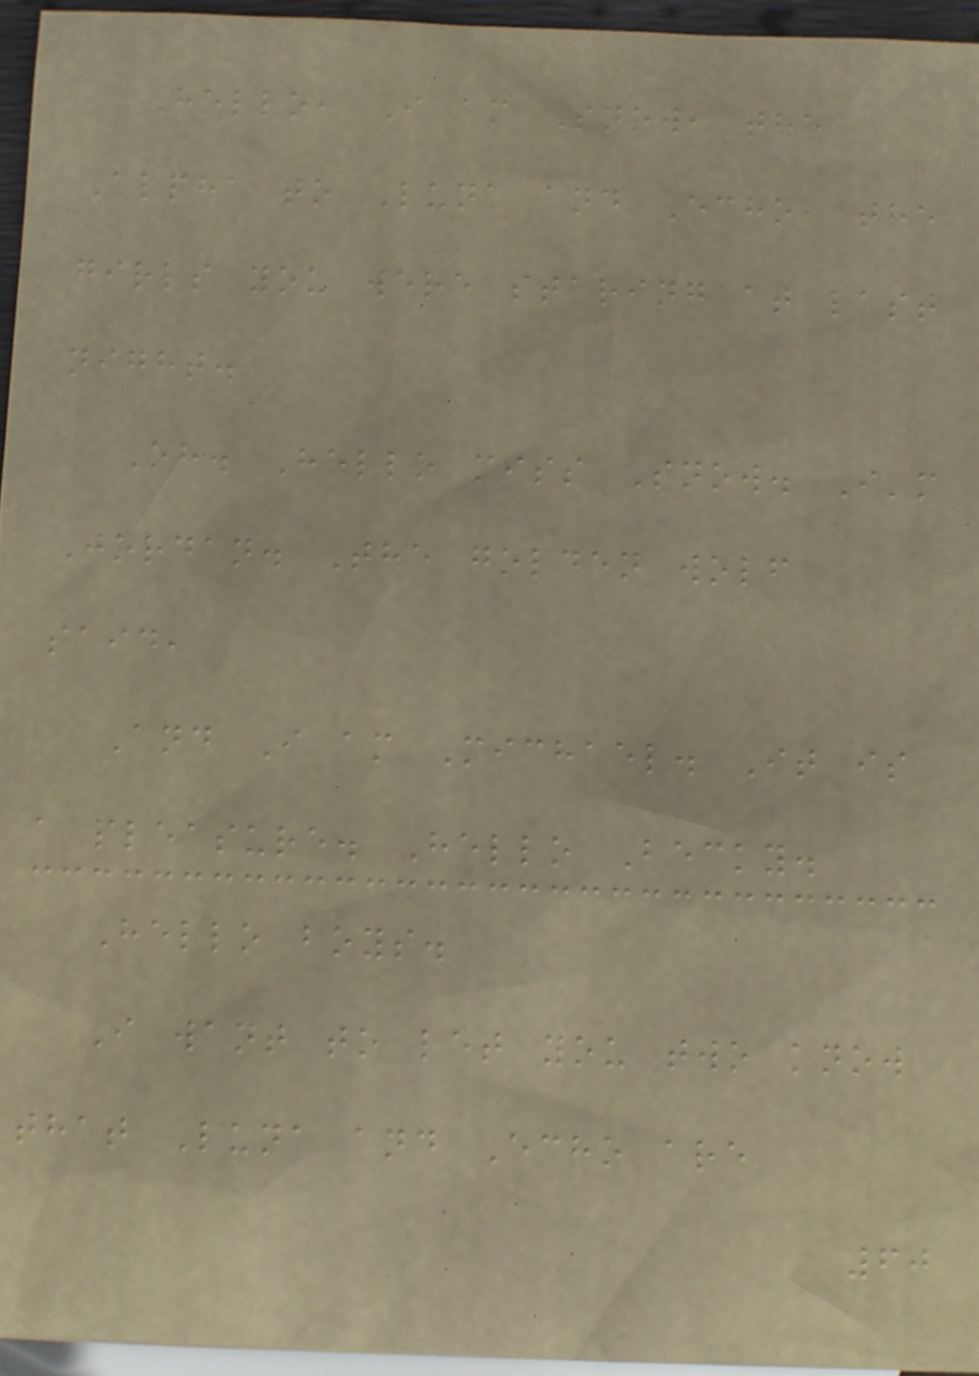Hello, I am Snow, the
Alpha to Luna and Echo, the
girls you were staring at last
night.
Oh. Hello miss Snow. I'm
Jordan. The golden wolf
said,
And I am Michael. It is
a pleasure. Hello Becky.
Hello boys.
I want to let you two know
that Luna and Echo are
60
